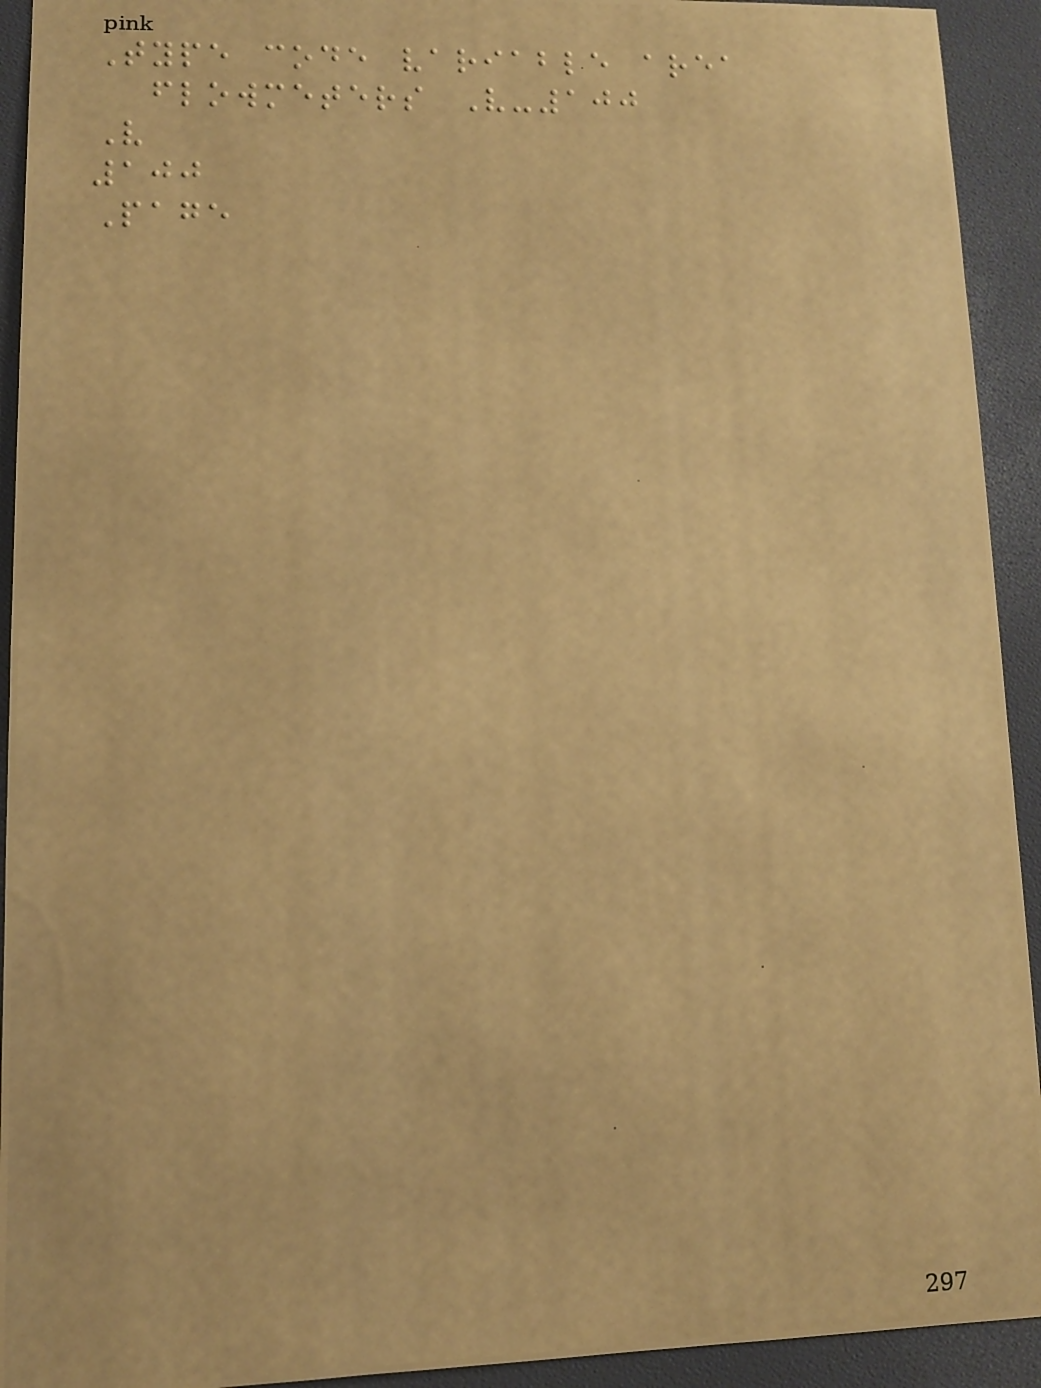Type code variable area
flowmeters V-100
V
100
Page
